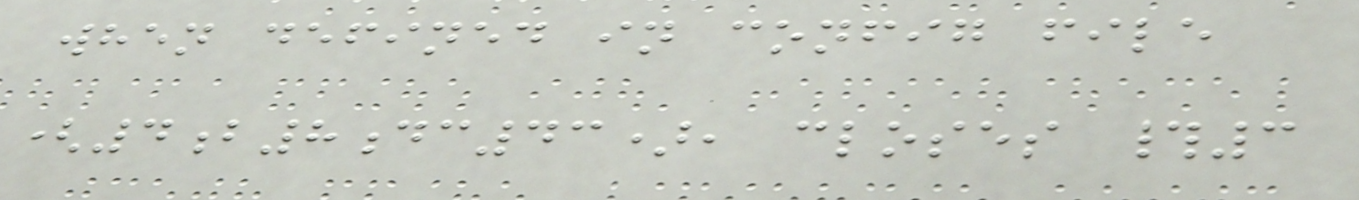when defined in config file
(4b8dc43), closes #3
